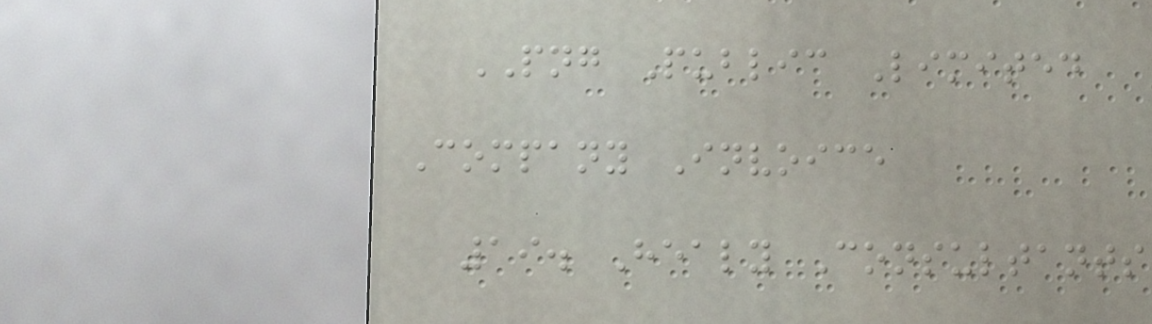PNG Public Limited
Company Invoice
19. Healy Consultants
